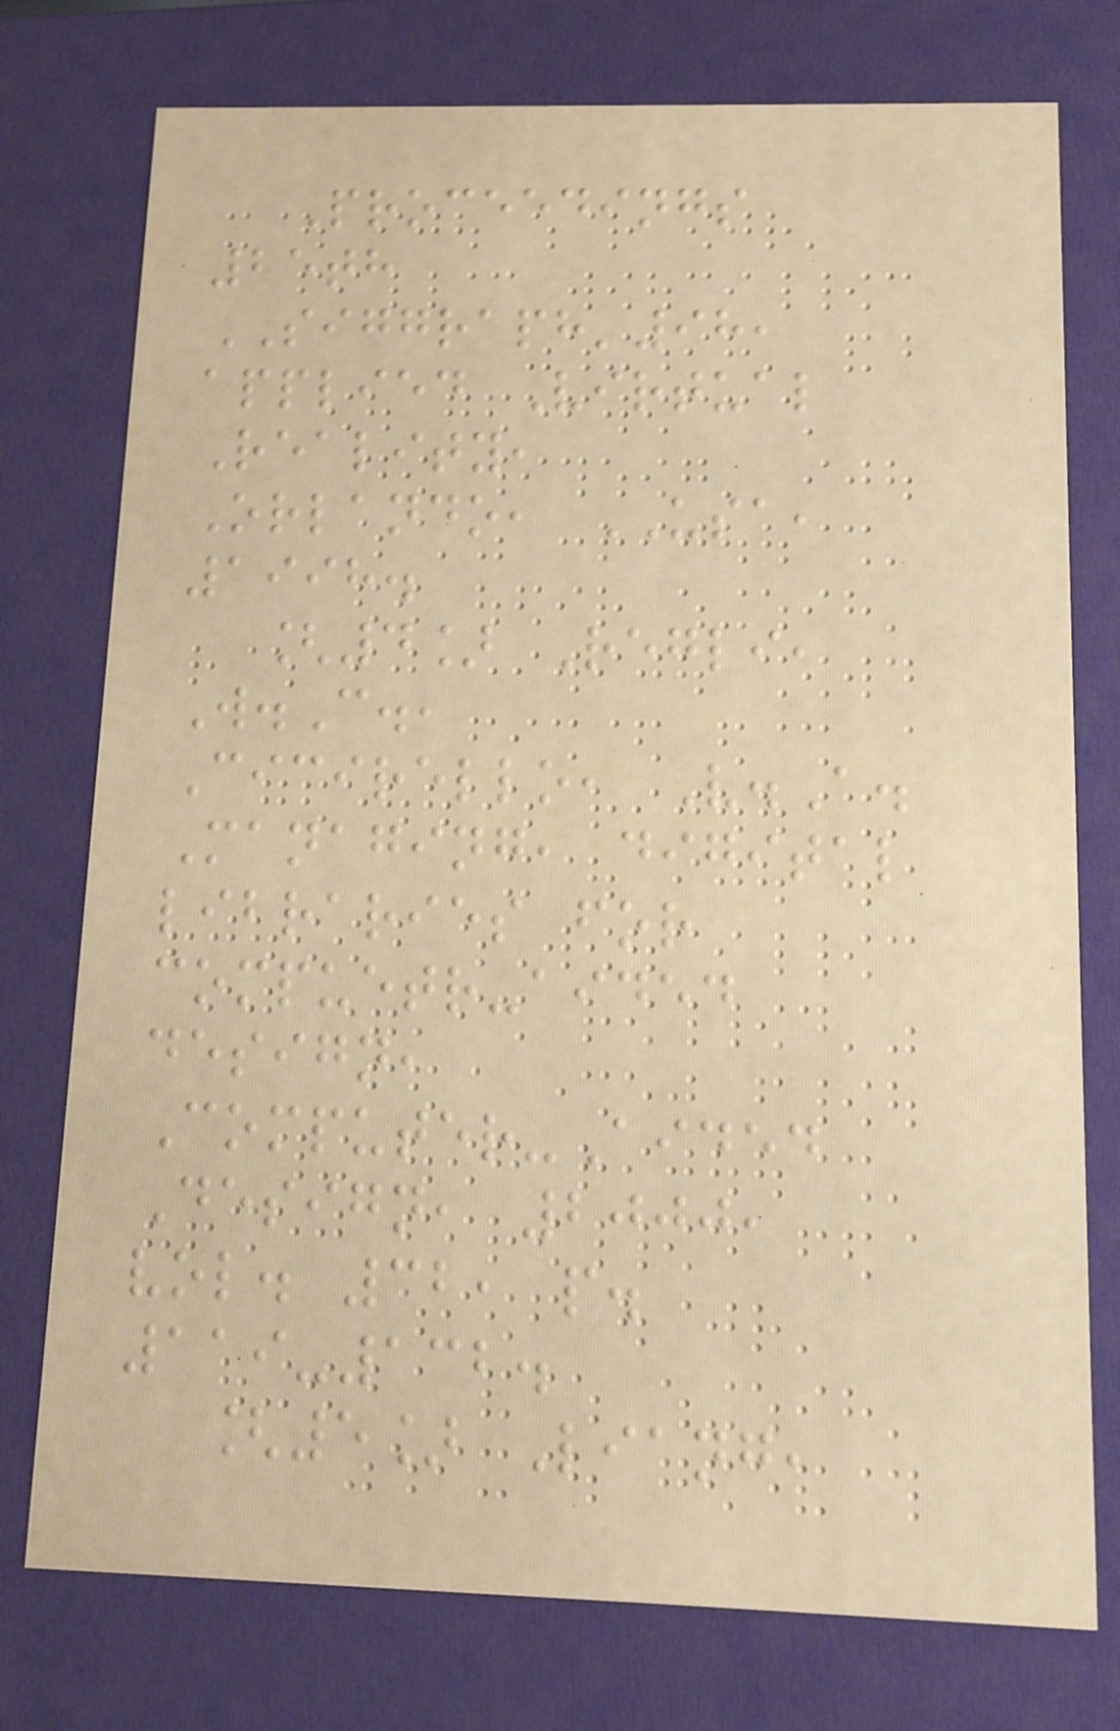Proceedings
25th
SIGGRAPH'98,
applied Virtual
Reality,
Orlando, USA,
1998.
[4] Regli,
W.C.,
Cicirello, V.A.
Managing, digital
libraries for
compuetr-aided
design,
Computer-Aided
Design, 2000,
vol. 32, p.
119-132.
[5] Liang,
